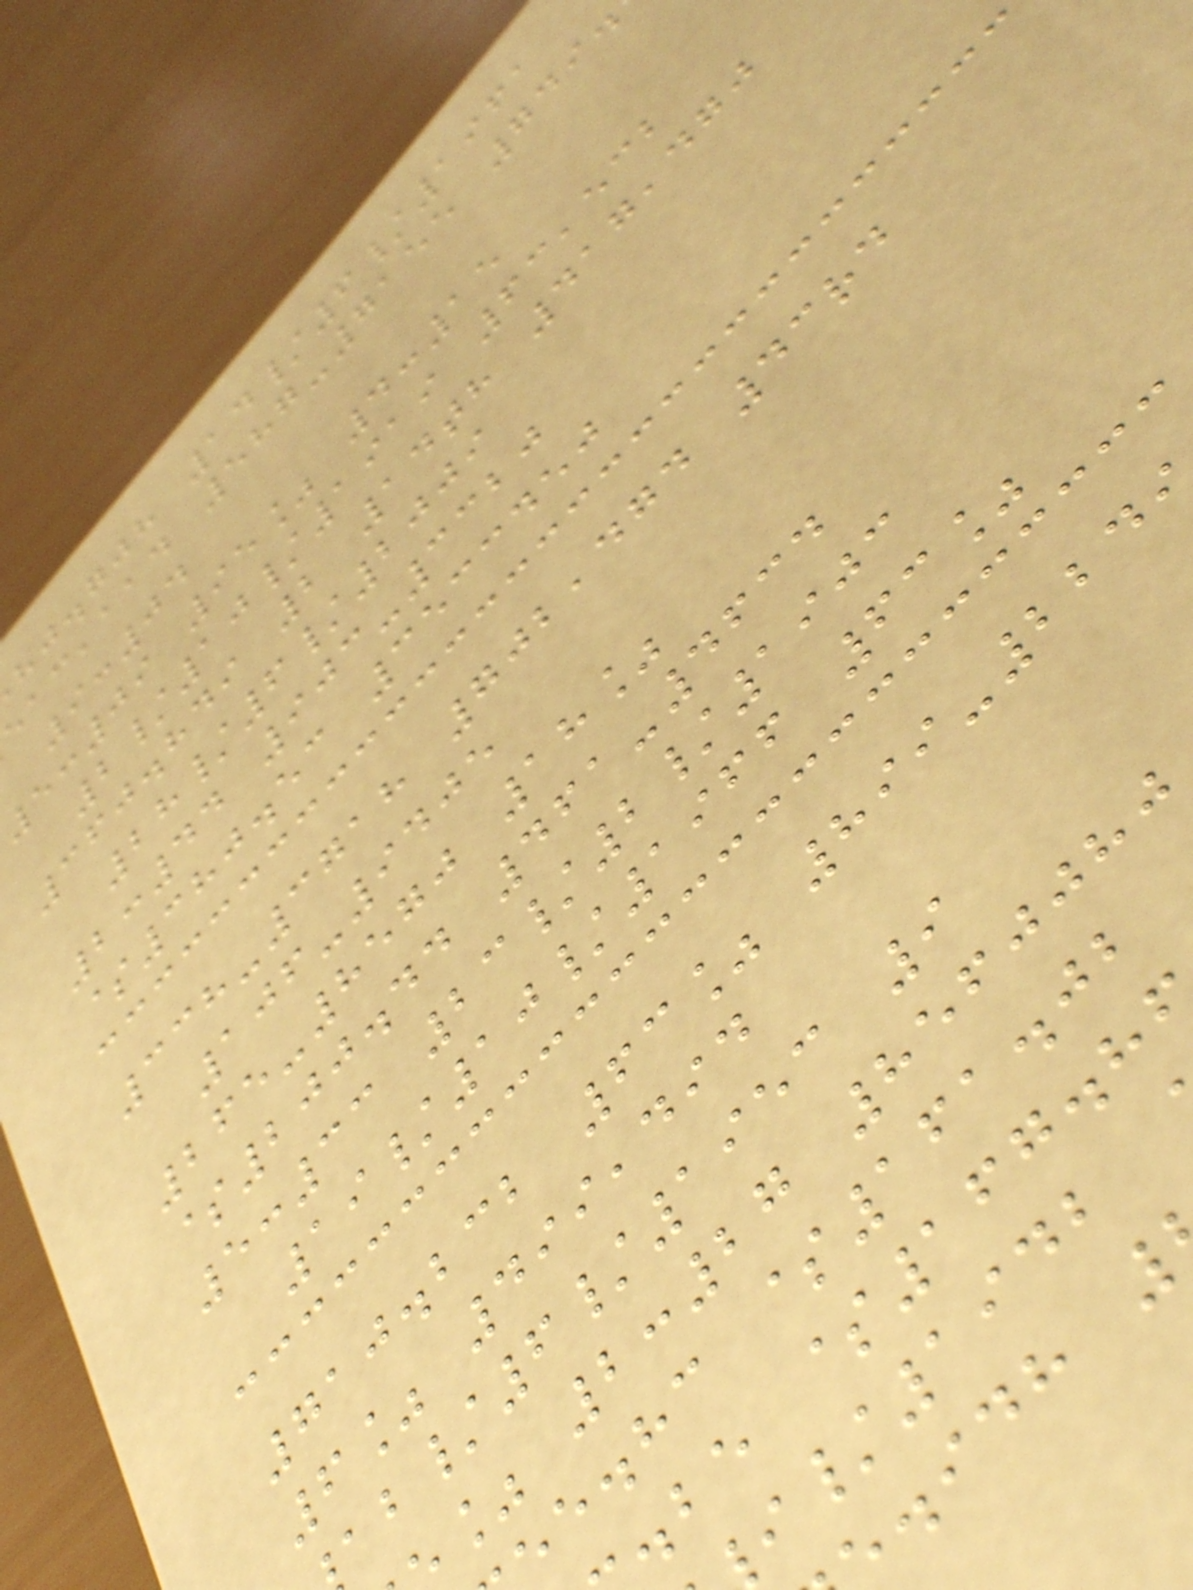hj.gjh 14/6/1961
,aad 587-7155 749.
9:04
5:09 95% 4:15
2/10/1919 63,532
360.849 2 14th 417,470
28/6/2009
2:44 903-3320
$380.53 3533450
338-3718 702,474 43rd
106-9405
265-8570 18%
$200.44 461-4634
5:33 23/2/1903
19/10/1966 63%
710.232 63% 899-224
6% 499,494
/6/1953 9
% 2:27 8560080
e.hc $161.02
.be $167.8
/1942
